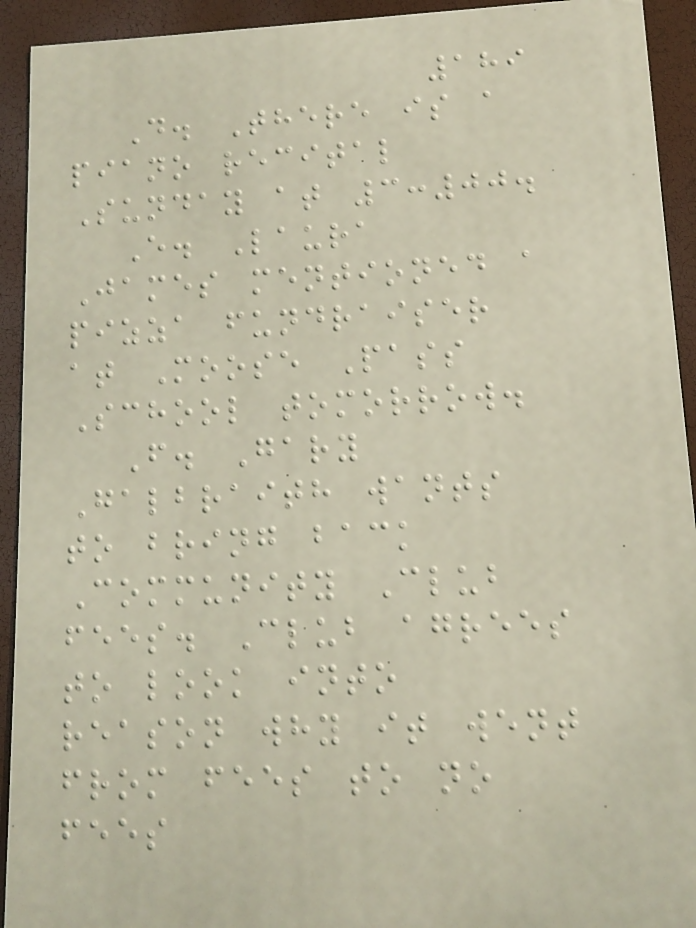189
D. There is a
piano recital
Sunday at 3:00.
E. Laura
James mentioned a
pizza fundraiser
at Moose Pass
School tomorrow.
F. Gary
Galbraith wants
to bring back
Community Club
fees. Club agrees
to look into
reason why it went
from fees to no
fees
